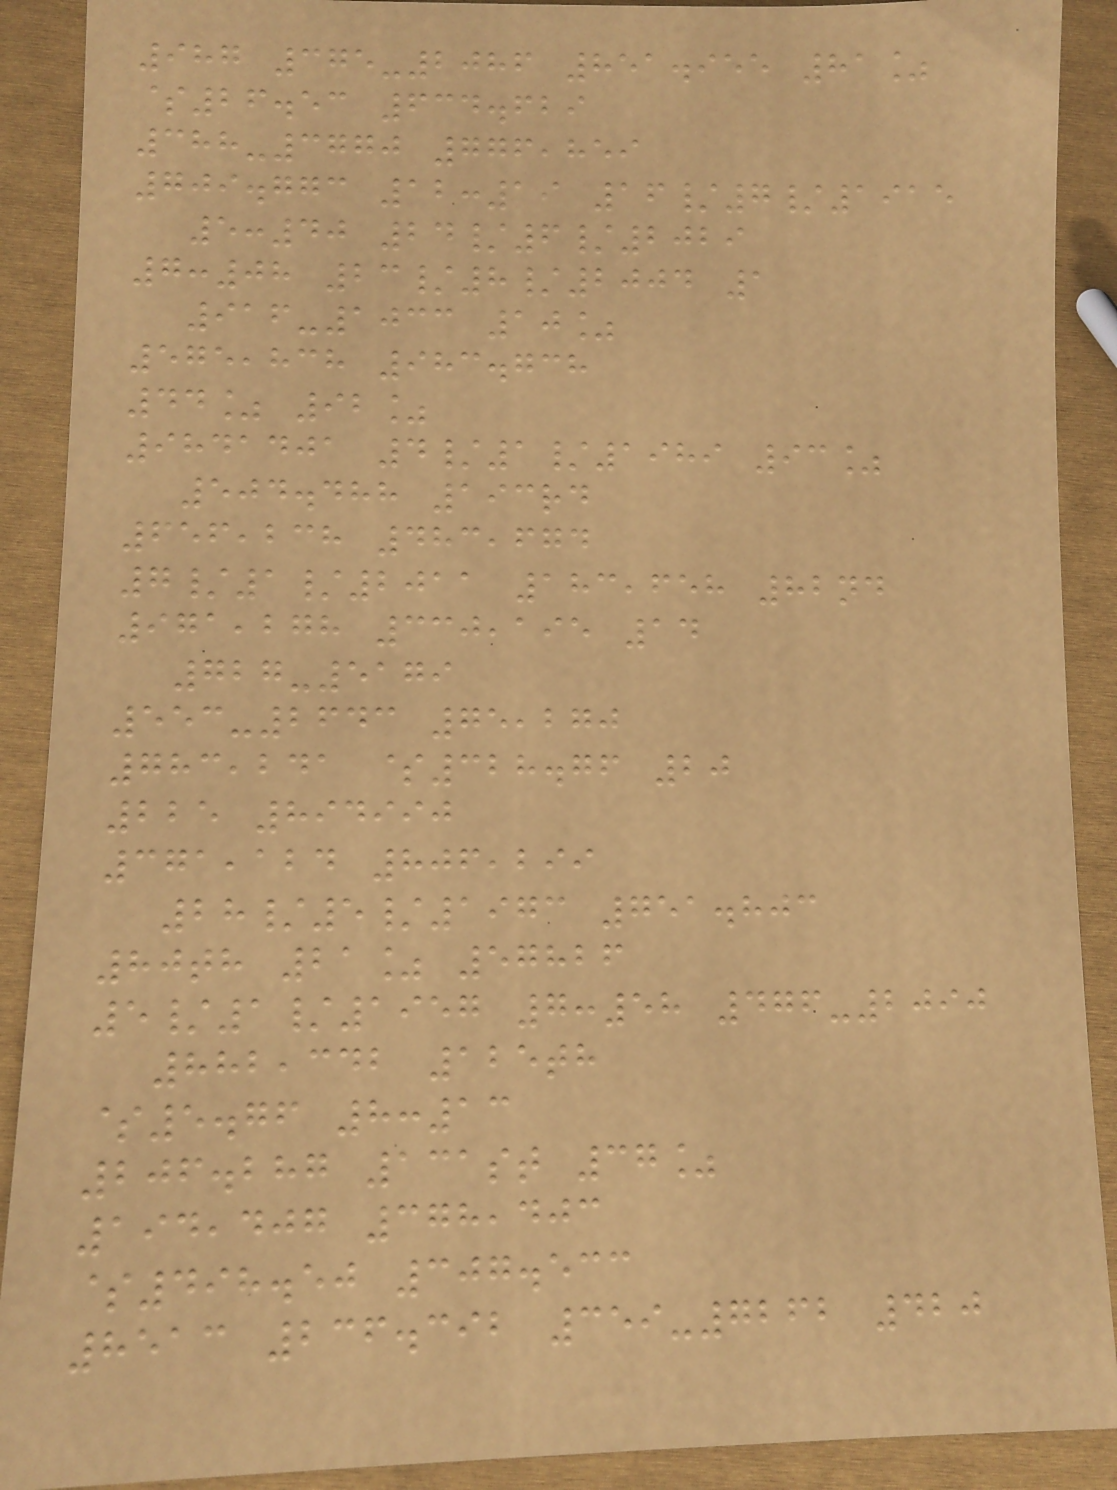987 375-2086 851.955 81%
$26.53 634.629
388-3770 776,859
709.773 12:19 16/7/1915
5:40 24/6/2029
7:08 23/8/2004 1
916-1033 10%
575,838 983.738
44% 92%
9841401 4/1/1989 93%
504.488 193rd
656,238 483,674
7/1/2011 183,658 82nd
971,278 330,195 14
727-5179
553-2643 75,270
783,241 $328.76 20
225 894990
371,124 806,299
28/5/1973 751.803
80th 21% 57826
5/1/1957 7:58 476-2090
882,342 125th
$5.76 8:13
206.287 131st 37%
194,407 378,403
$498.50 307.533
8513 236.392 359-7262 420
